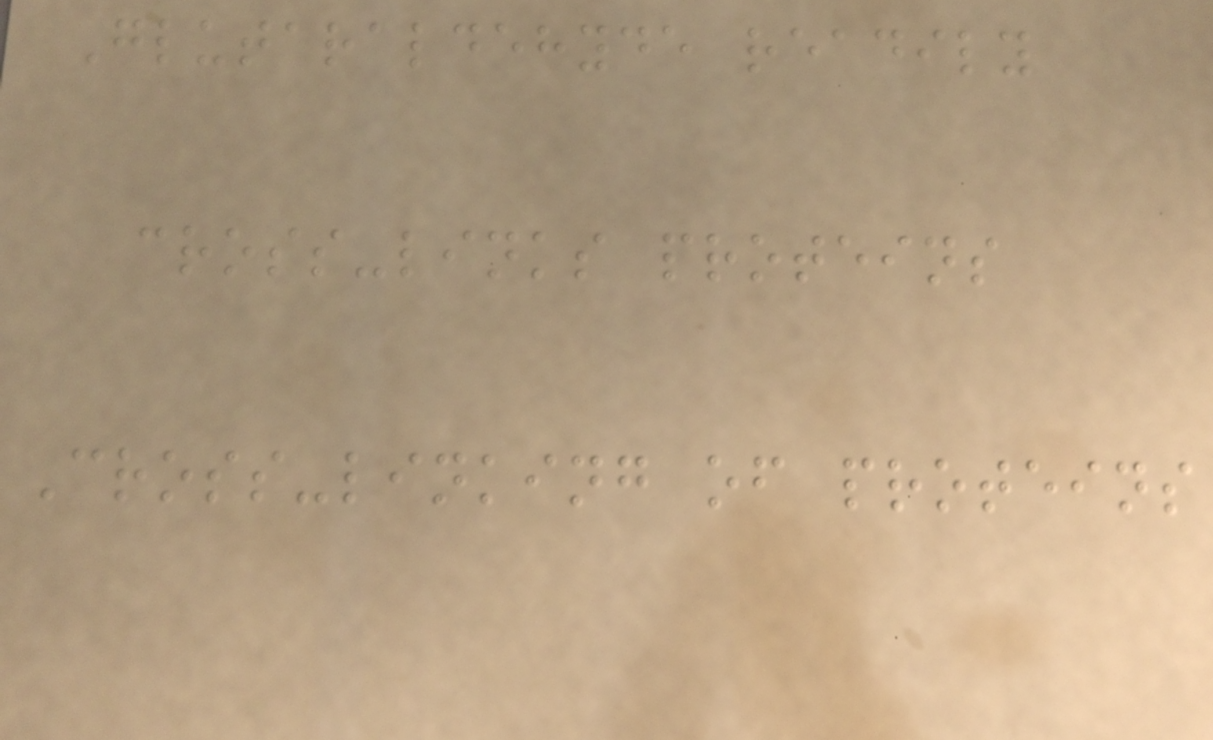Glutaraldehyde readily
cross-links proteins
Cross-linking of proteins
